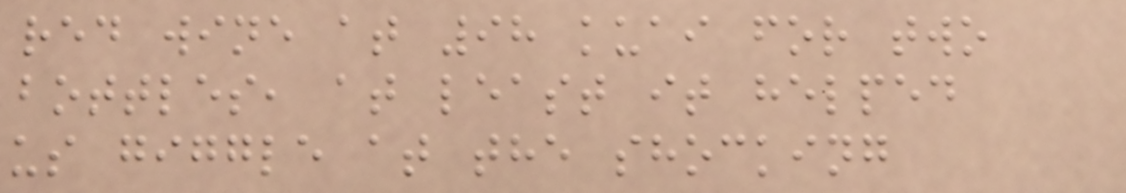red wine at 98 kuai for two
bottles, at least it helped
us giggle at the shocking
